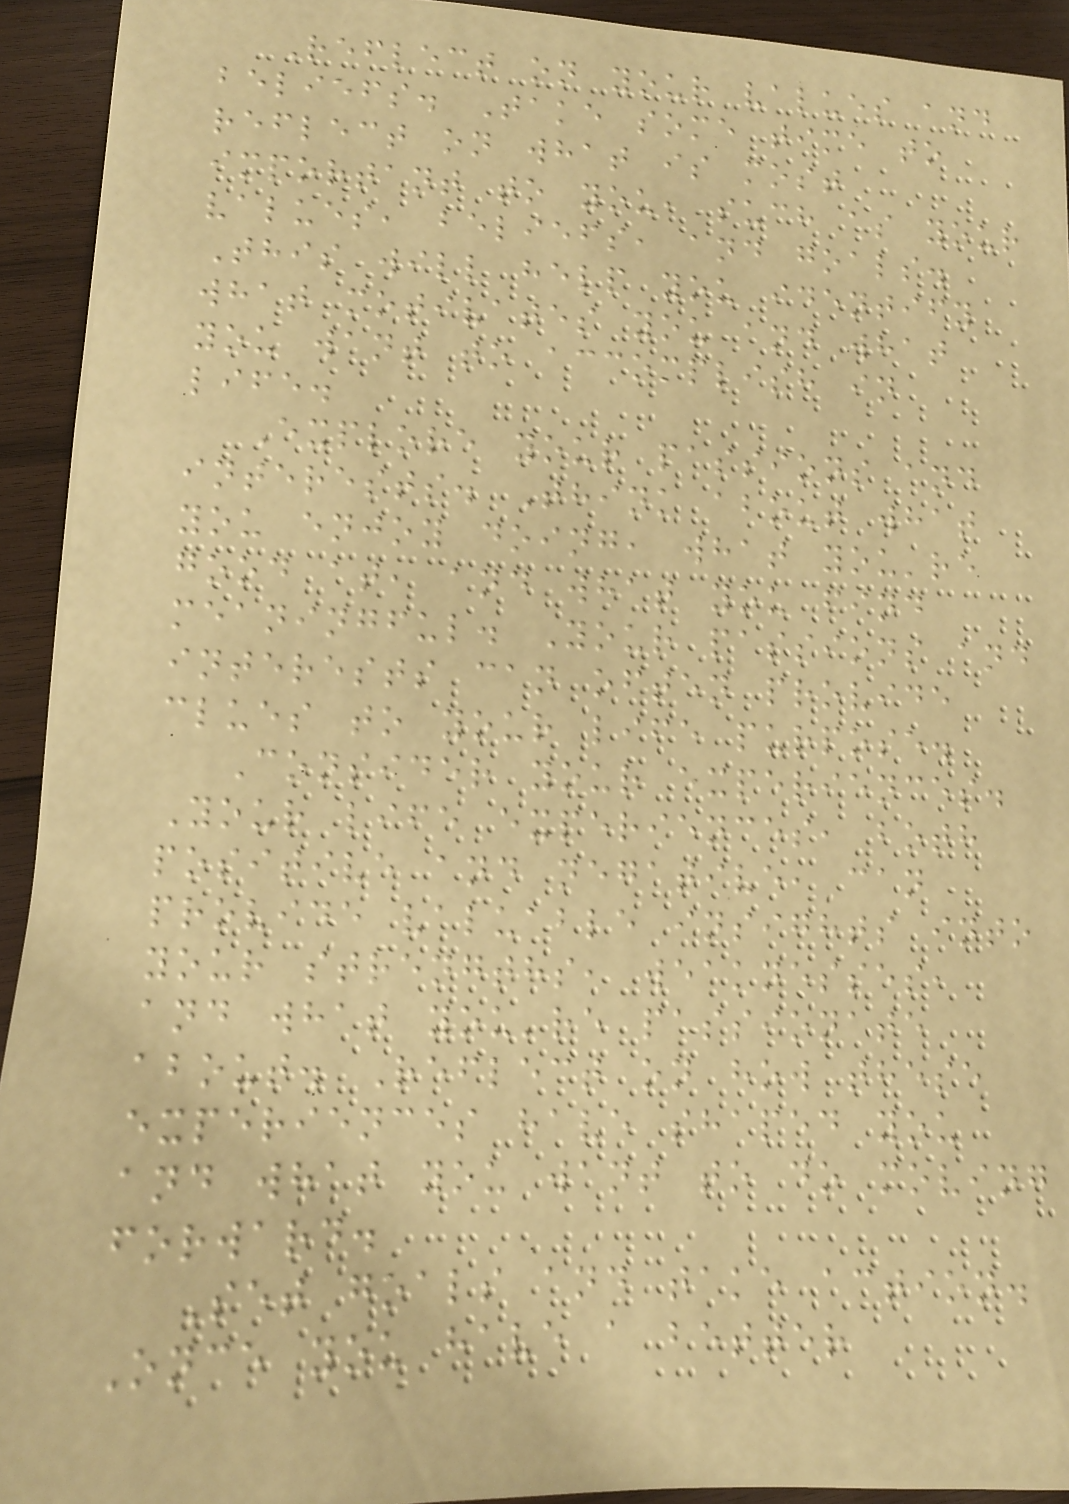Reflect on your values and
beliefs. Take some time to
reflect on what is most
important to you, such as your
values, beliefs, and goals.
This will help you identify
what motivates you and what
you want to accomplish in
life.
Explore your passions and
interests. Think about what
you enjoy doing, what you're
good at, and what you find
meaningful. Your passions and
interests can often provide
clues to your life purpose.
Consider your experiences.
Your life experiences, both
positive and negative, can
provide valuable insights into
your strengths, weaknesses,
and what you're passionate
about. Reflect on how these
experiences have shaped you
and what you want to do moving
forward.
Set goals and take action.
Once you have a better
